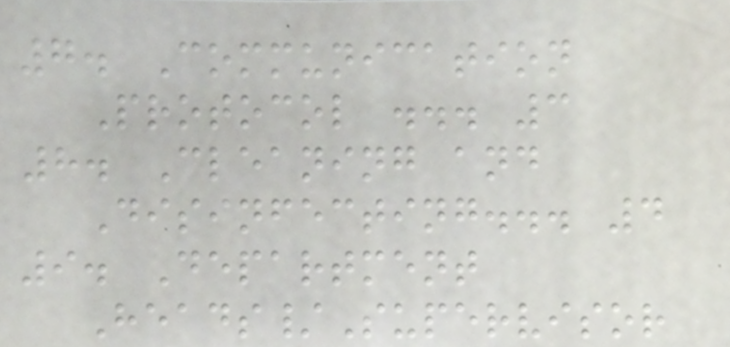7. Communication
Protocol ... 3
8. Cleaning and
Disinfecting... 4
9. Department
Heads/Supervisor
